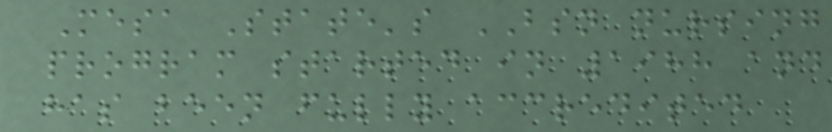Mesa State's BSN nursing
program started in 1988 and
has been fully accredited
